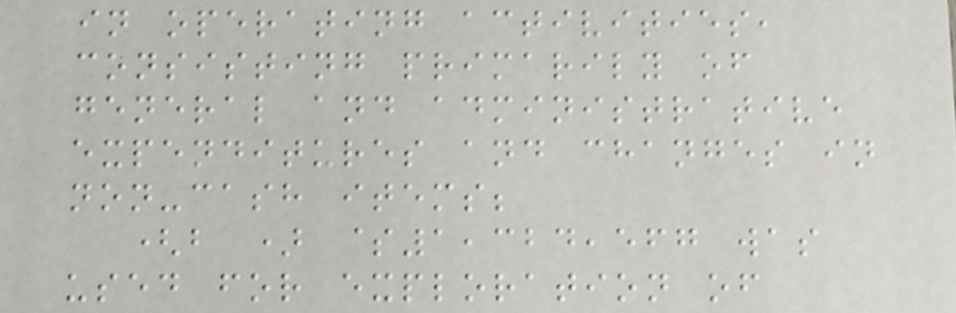in operating activities,
consisting primarily of
general and administrative
expenditures and changes in
non-cash items;
(b ) $1,324,567 was
used for exploration of
